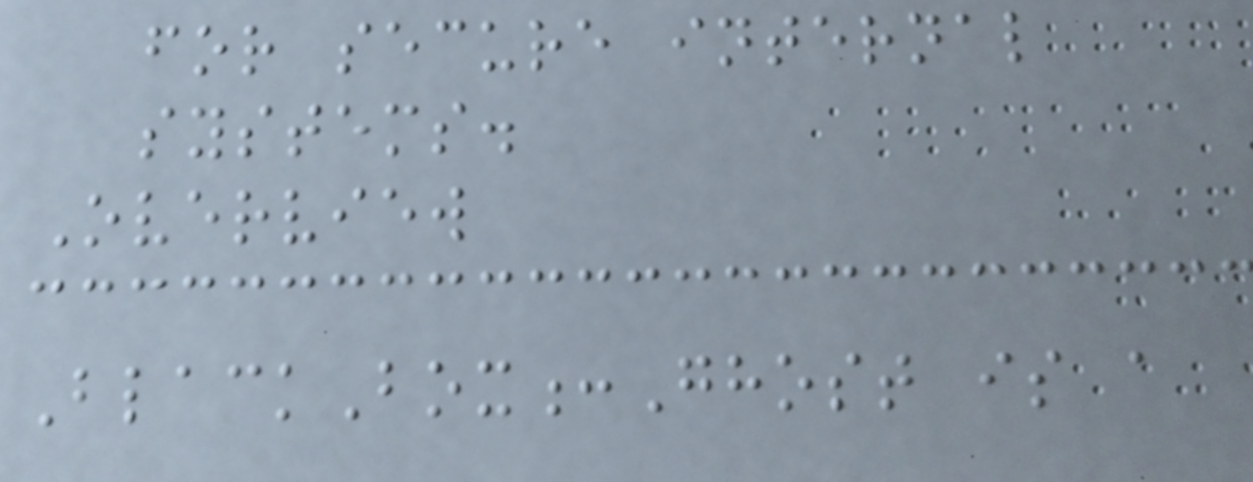for secure internal
systems.
Overview
BlackBox:Ghost is a
